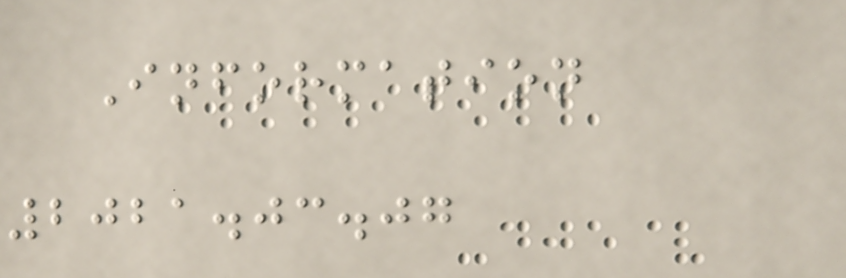Information
2021.03.07
